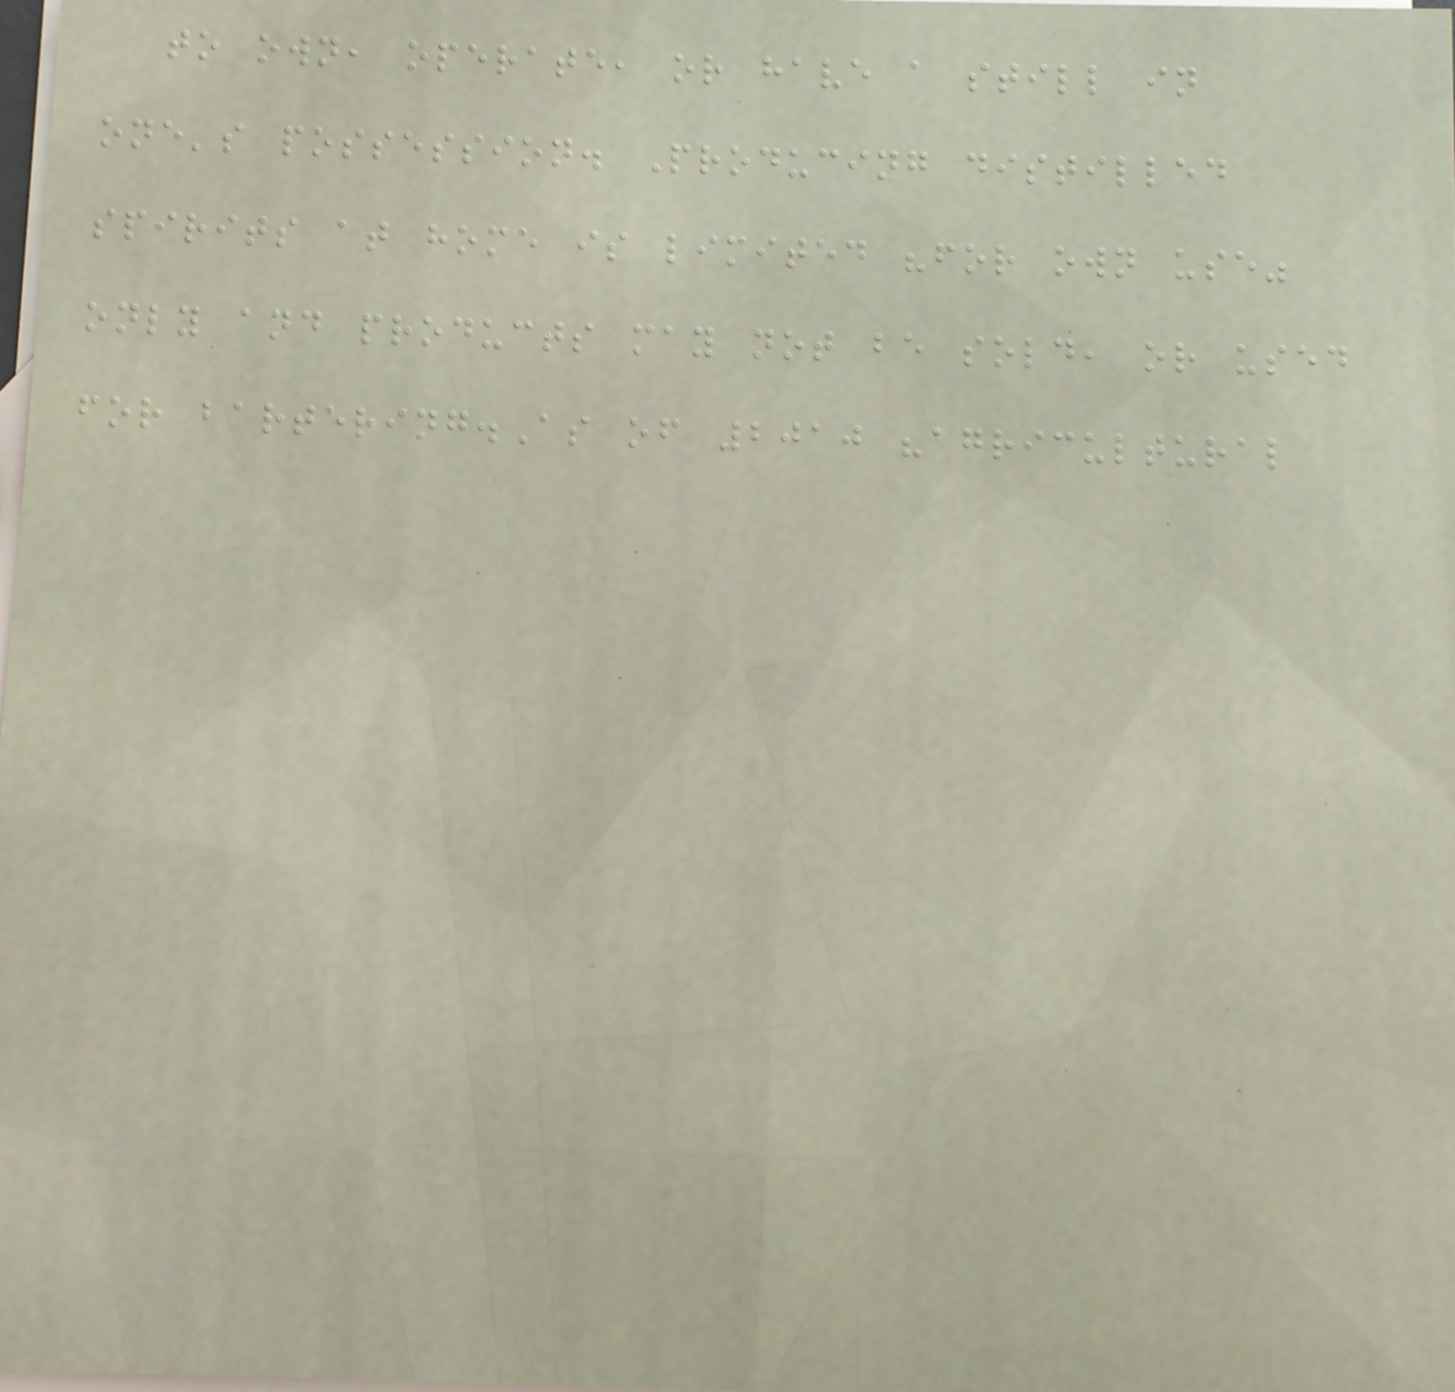to own, operate, or have a still in
one's possession. Producing distilled
spirits at home is limited "for own use"
only and products may not be sold, or used
for bartering.As of 2010 "agricultural
